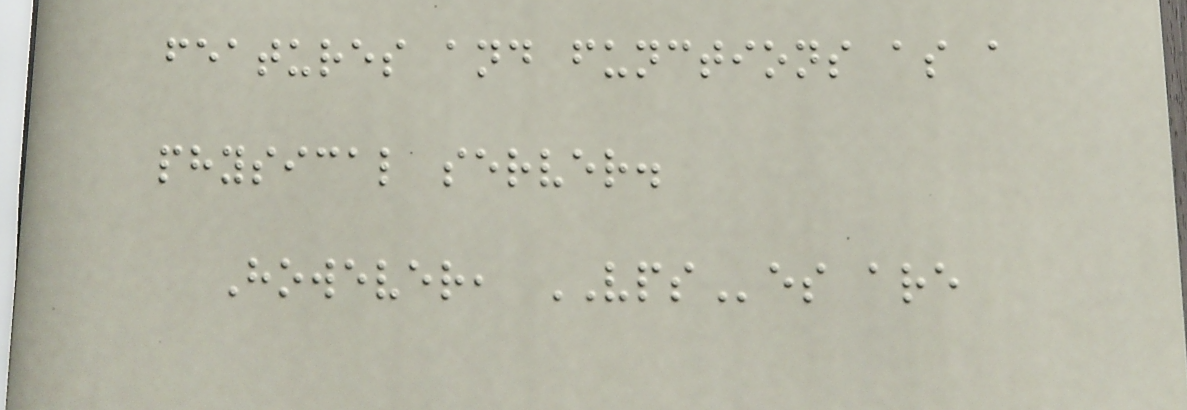features and functions as a
physical server.
However, VPSes are
